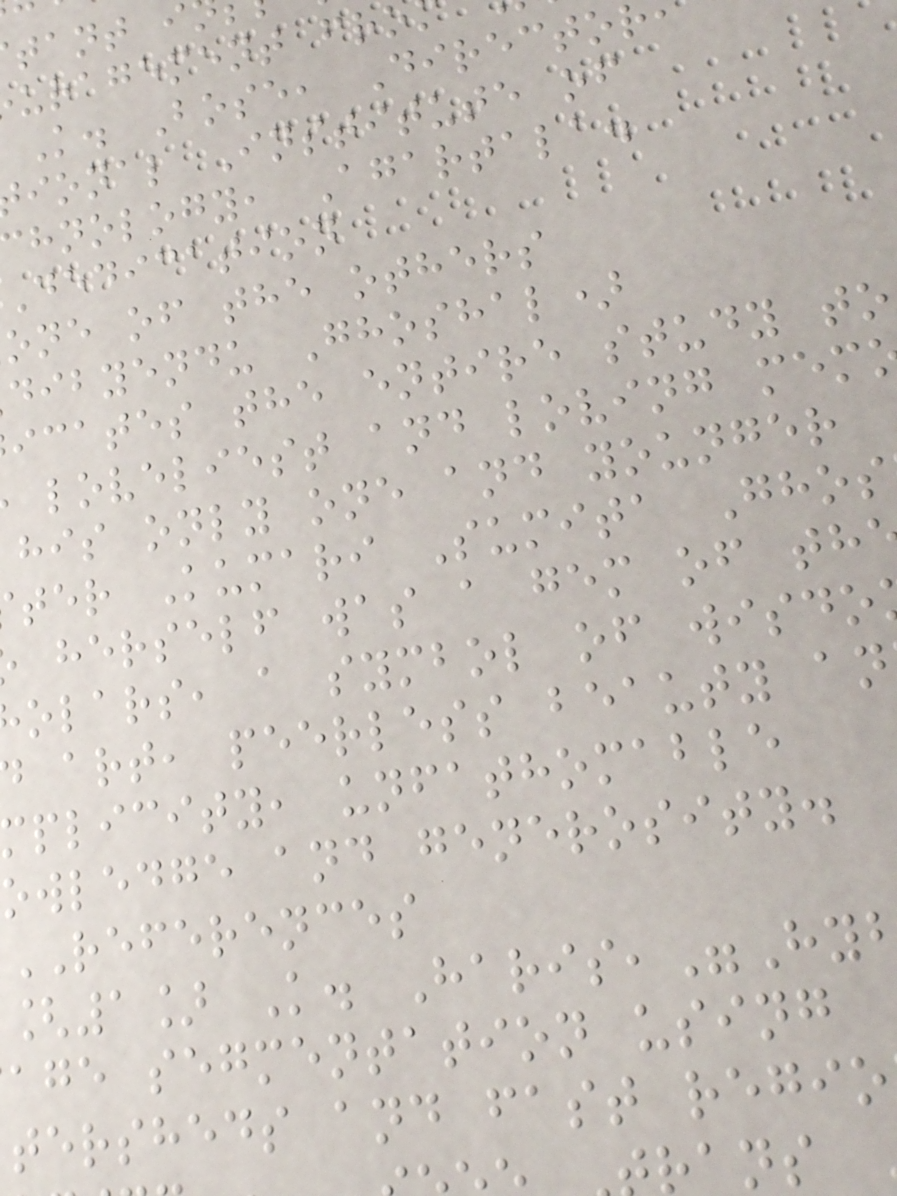tant i
uragement fro
K. Bose, Directo
ional Institute of
hnology, Agartala.
dedication
one of the others
dibyendu Ghoshal)
icates the entire study to
loveliest and loving mem
his only one and younger
ter Kumari Sumita Ghos
herself was a gem of th
olars, a symbol of wisdo
art, peerless beauty an
mplicity, unfathomable
owledge and generosity.
REFERENCES
[1] K. Haris,"Hy
age segmentation using
tersheds and fast regio
